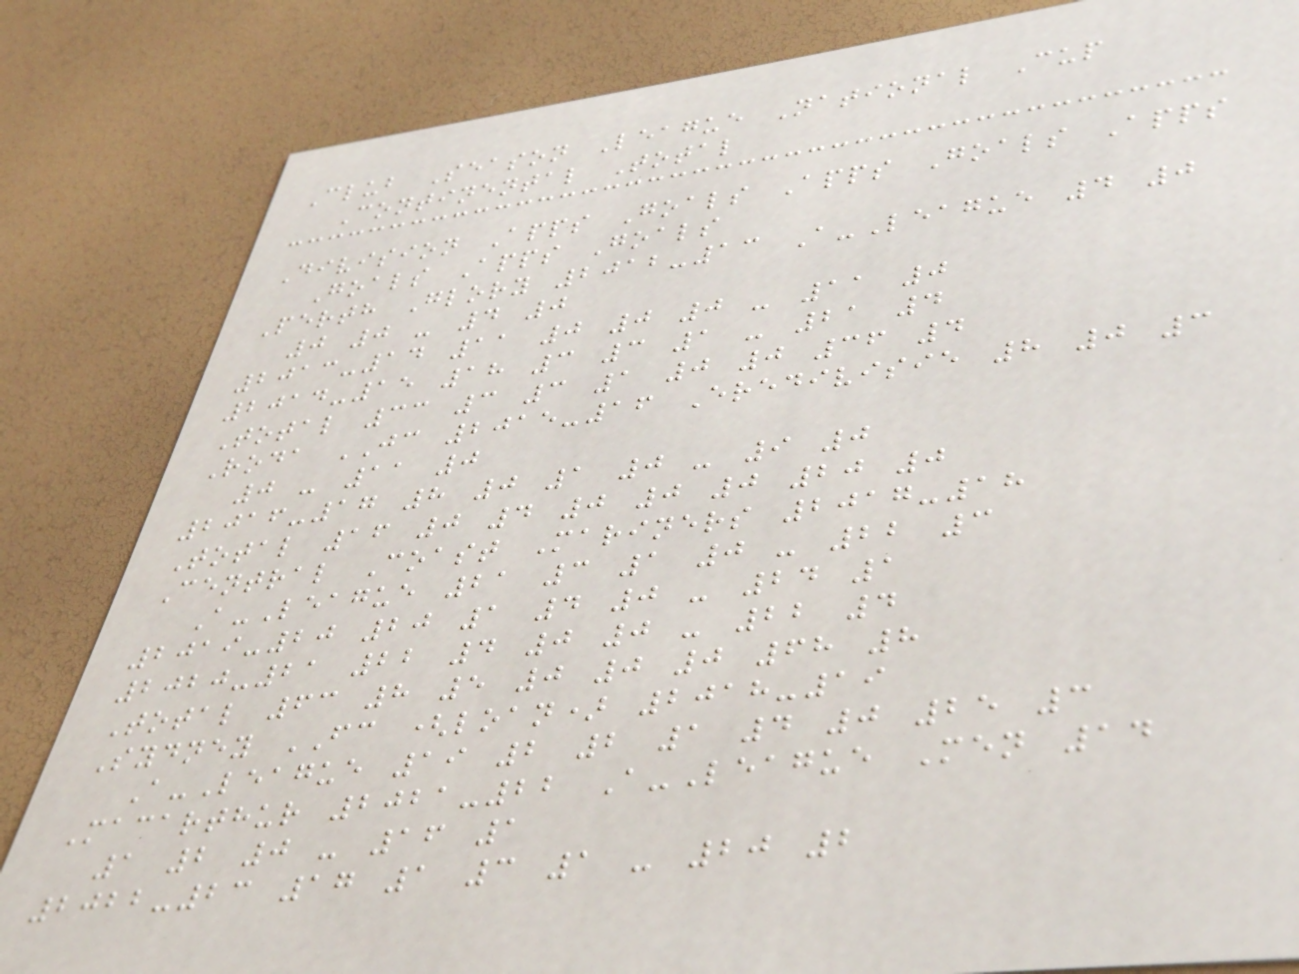Club Season League National Cup
Continental Total
Division Apps Goals Apps Goals Apps
Goals Apps Goals
Perth Glory 2012-13 A-League 4 0
0 0 - 4 0
2013-14 11 0 0 0 - 11 0
2014-15 18 3 3 1 - 21 4
Total 33 3 3 1 0 0 36 4
Roda JC 2015-16 Eredivisie 8 0 3
0 - 11 0
2016-17 8 0 1 0 - 9 0
Total 16 0 4 0 0 0 20 0
Central Coast Mariners 2017-18
A-League 21 3 1 0 - 22 3
2019-20 20 1 4 0 - 24 1
2020-21 22 4 0 0 - 22 4
Total 63 8 5 0 0 0 68 8
Sydney FC (loan) 2018-19
A-League 19 2 2 1 4 0 25 3
Macarthur 2021-22 A-League Men 14
1 2 0 - 16 1
2022-23 17 1 3 1 - 20 2
